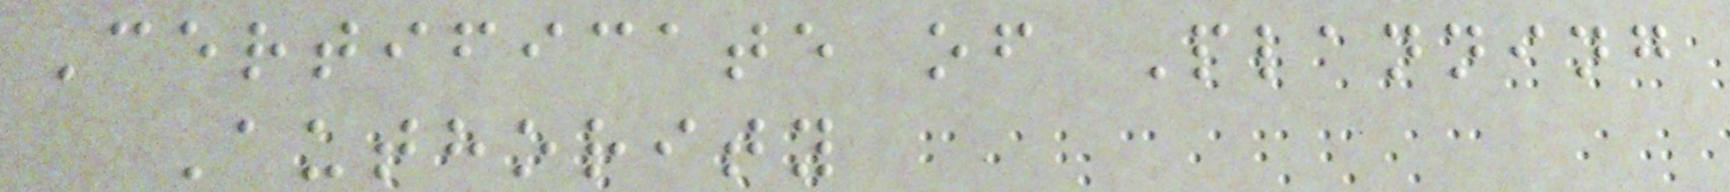Certificate of Planning
Authority
